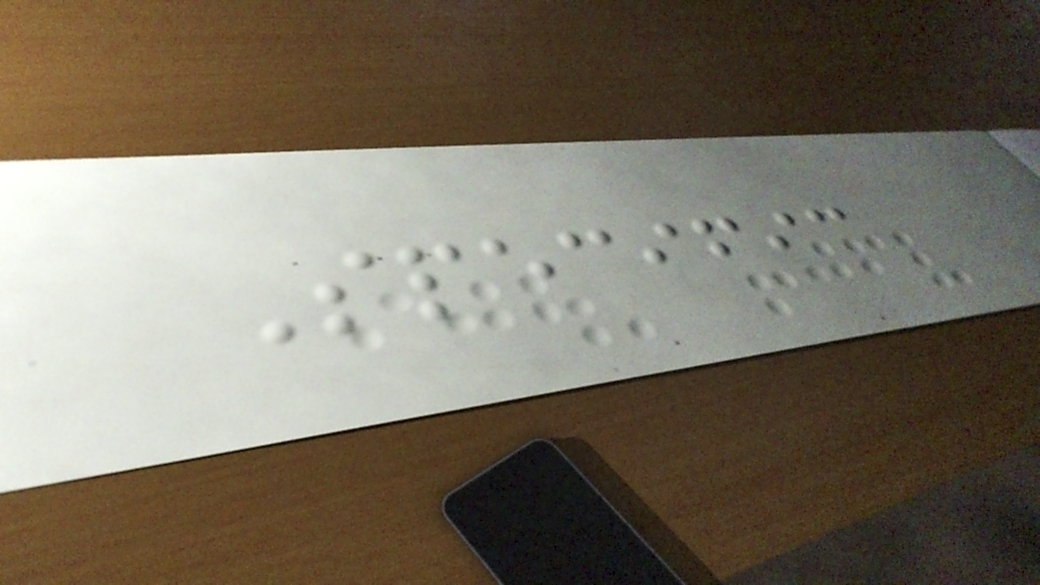Specific
